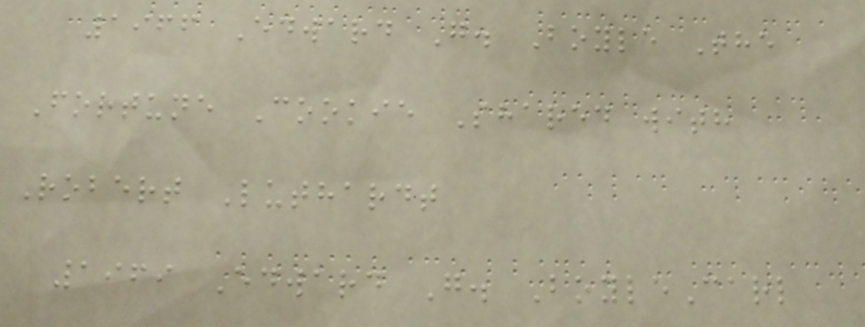1966 Edward G. Boyle The
Fortune Cookie Shared with
Robert Luthardt
1969 Edward G. BoyleCarl
